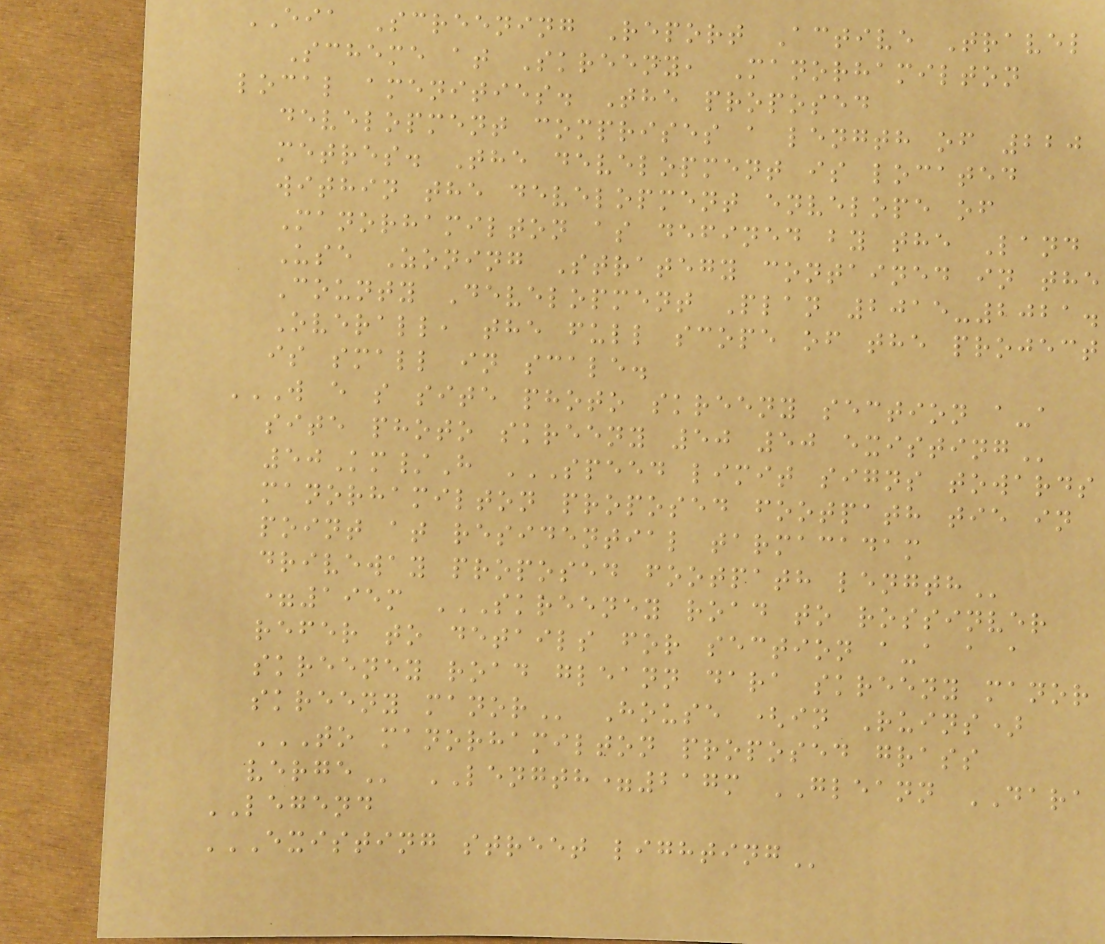EIA Screening Report Active Travel
Scheme at Skreeny, Manorhamilton
local amenities. The proposed
development comprises a length of 220
metres. The development is located
within the development envelope of
Manorhamilton as defined by the Land
Use Zoning Strategy contained in the
County Development Plan 2015-2021.
Overall, the full scope of the project
is small in scale.
W E S SITE PHOTO SKREENY SECTION A-A
SITE PHOTO SKREENY 50 50 EXISTING
50Km/H SPEED LIMIT SIGNS TOWARDS
MANORHAMILTON PROPOSED FOOTPATH TIE IN
POINT AT RESIDENTIAL TARMACADAM
DRIVEWAY PROPOSED FOOTPATH LENGTH
=195m SKREENEY ROAD TO ROSSINVER
REFER TO DETAILS FOR SECTION A-A A A
SKREENEY ROAD GLEANN DARA SKREENY MANOR
SKREENY MANOR House (in Ruins)
TO MANORHAMILTON PROPOSED GRASS
VERGE LENGTH=217m GLEANN DARA
LEGEND
EXISTING STREET LIGHTING
